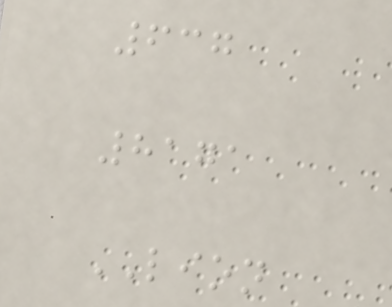637
8171
LION
